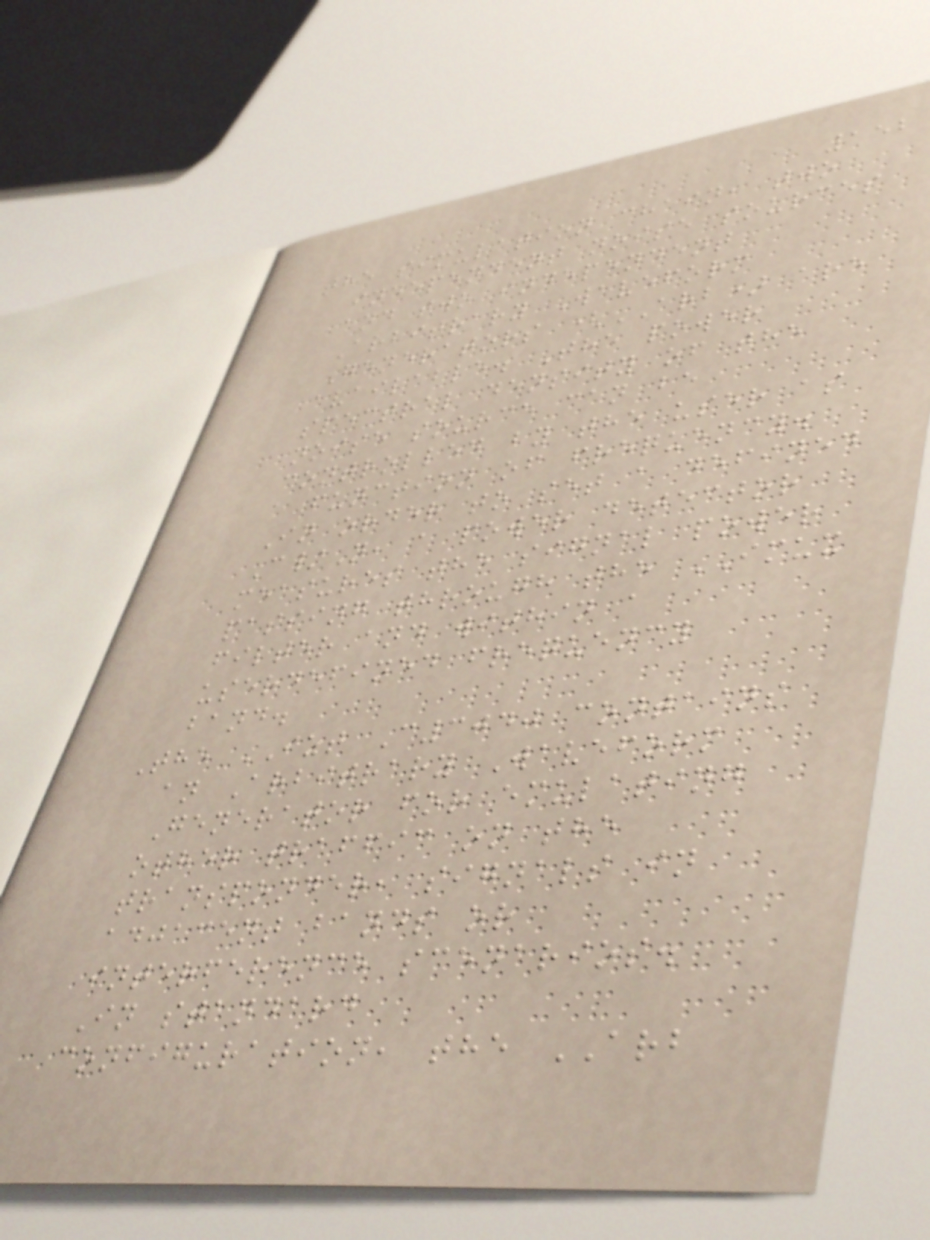152
the simulation chain, two
independent noise sources
and two independent
Arbitrary Waveform
Generators (ARB) are
available. The power
spectral density of the
noise source can be
controlled by the user as
a function of frequency.
In order to set a defined
C/N, a power detector
measures the signal power
passing through the IMUX
filter and within a
userdefined frequency
band.
The IZT C3040 contains
an Arbitrary Waveform
Generator for emulating
other traffic on the
transponder, signals in
adjacent bands or
interference scenarios.
In standard
configuration, the ARB
